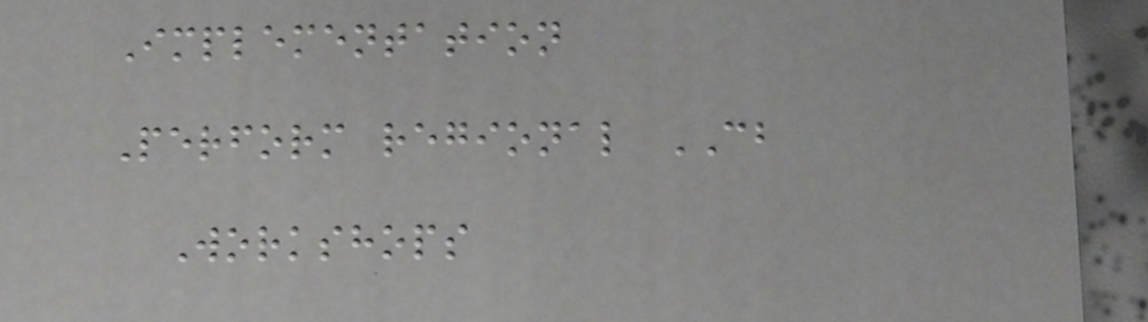Implementation
Perform regional CB
Workshops
